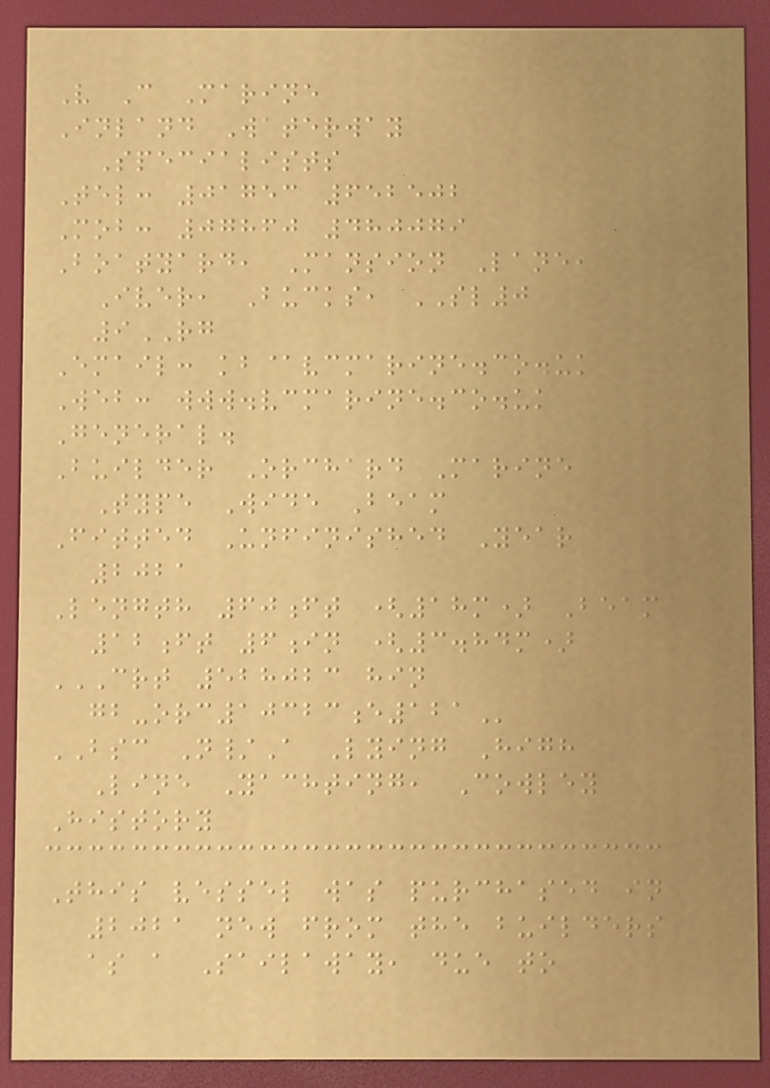V C Marine
Inland Waterway
Specialists
Tel: 01753 652502
Mob: 07860 480079
Boatyard, Mansion Lane,
Iver, Bucks, SL0
9RG
Email: kb@vcmarine.co.uk
Web: www.vcmarine.co.uk
General.
Builder Orchard Marine
Type Wide Beam
Fitted Unfinished Year
2021
Length 60ft (18m) Beam
12ft 6in (3.84m)
CRT 528023 HIN
GB-ORC10323E121
BSC N/A Lying High
Line Yachting, Cowley
History
This vessel was purchased in
2021 new from the builders
as a Sailaway, due to
